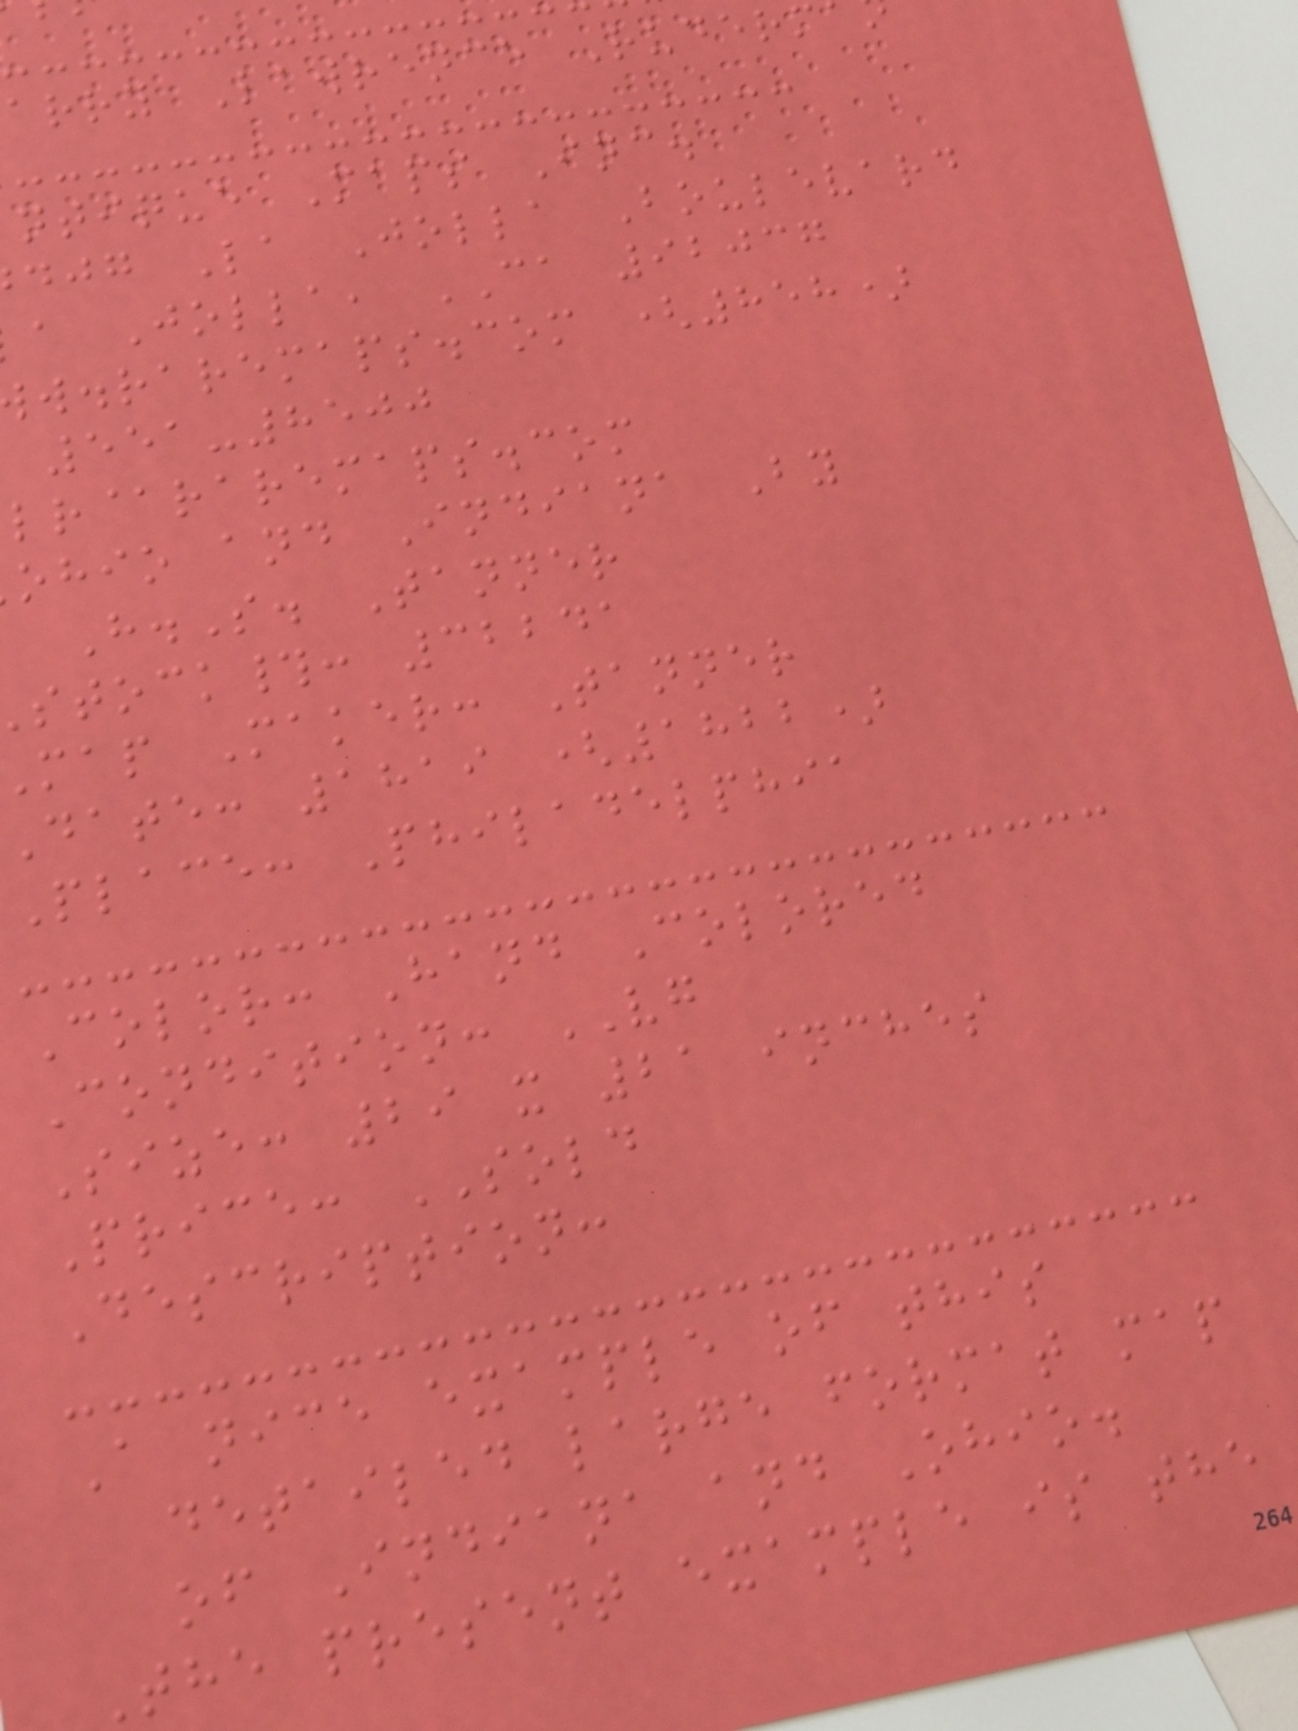arry Lawrence Ruderm
ntique Maps Inc.
djg La Jolla Boulevard
a Jolla, CA 92037
w.raremaps.com (858)
551-8500
lr@raremaps.com
ohio and Indiana By
H.S. Tanner
stock#: 32241
map Maker: Tanner
Date: 1819 (1822)
Place: Philadelphia
Color: Hand Colored
Condition: VG
Size: 29 x 21 inches
Price: SOLD
Description:
A nice example of this
detailed large format map
of Indiana and Ohio.
The present example is the
